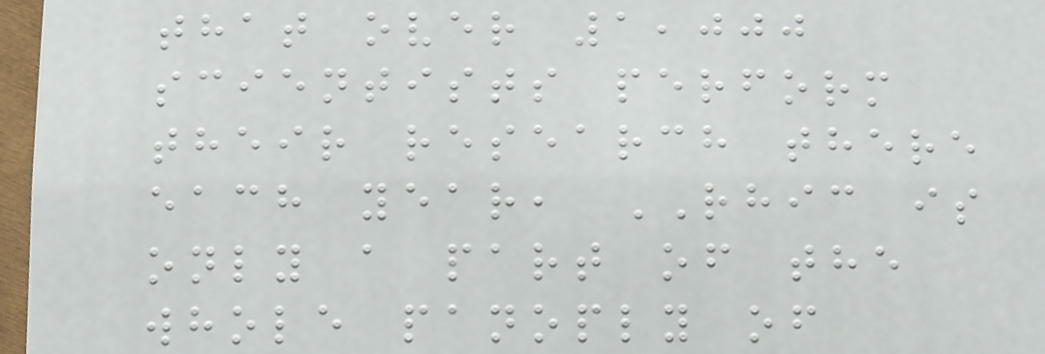that over 1,000
scientists perform
their research there
each year, RHIC is
only a part of the
whole panoply of
